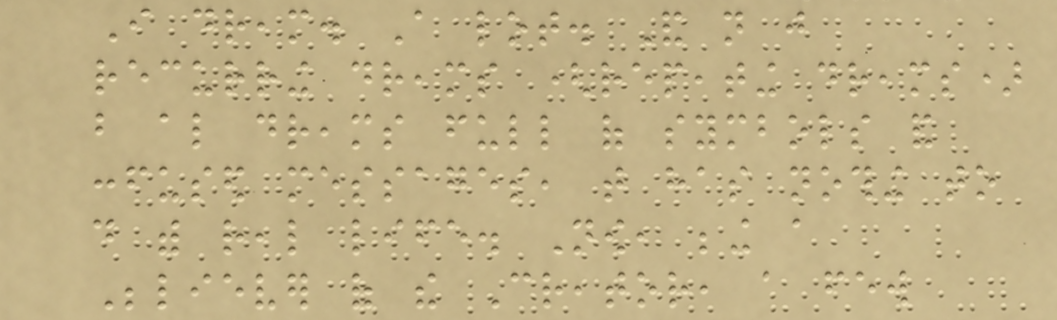I dream. A lot. And not just
recurring dreams (repeating dreams)
but also dreams full of symbols and
confused messages, that has nothing to
do with real life. Now, being a
Believer of the Creator, a few
